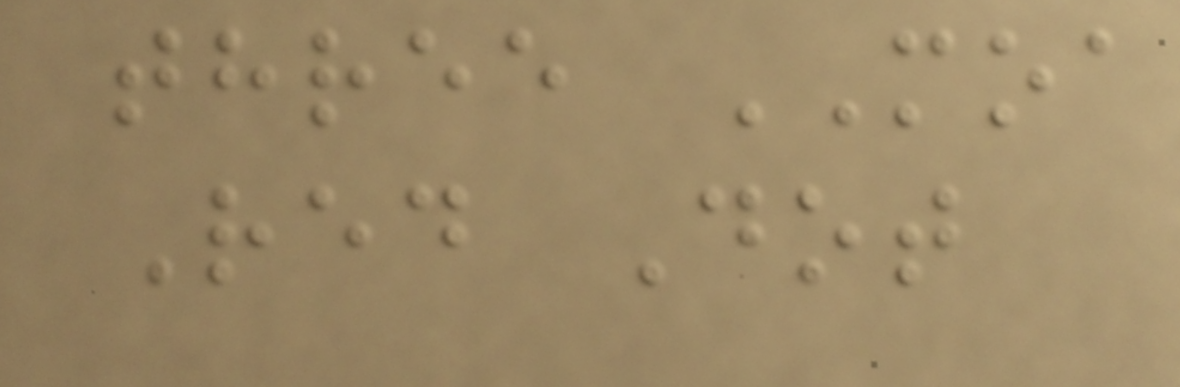three MOA
Red Dot
